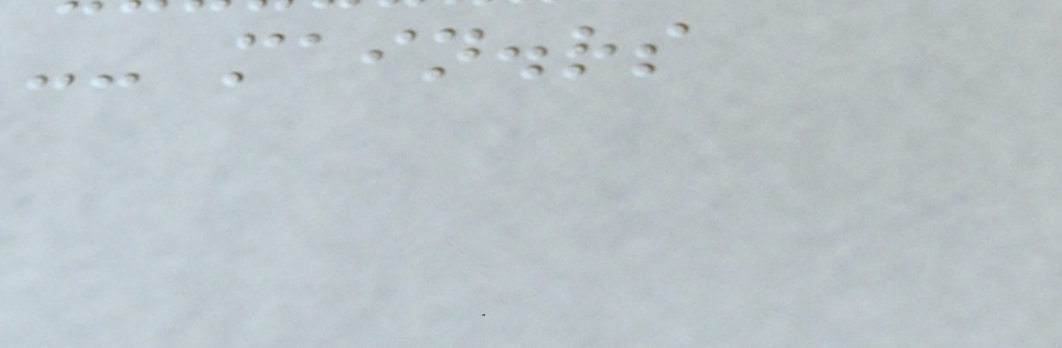-- main.rs
